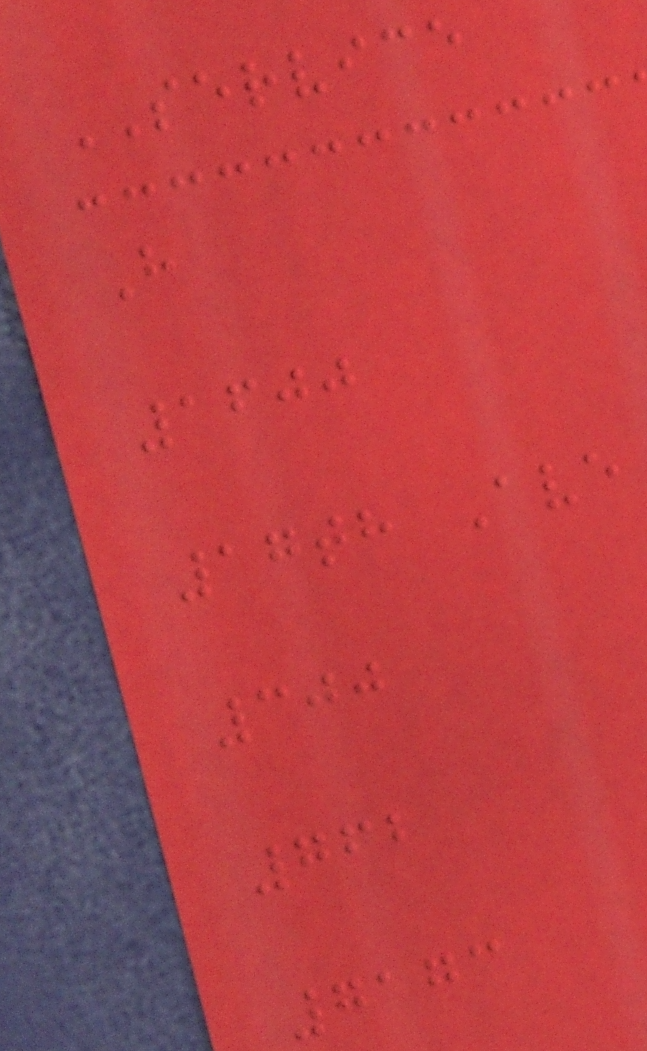SERVICE
H
1600
17th Ave
300
762
7173
